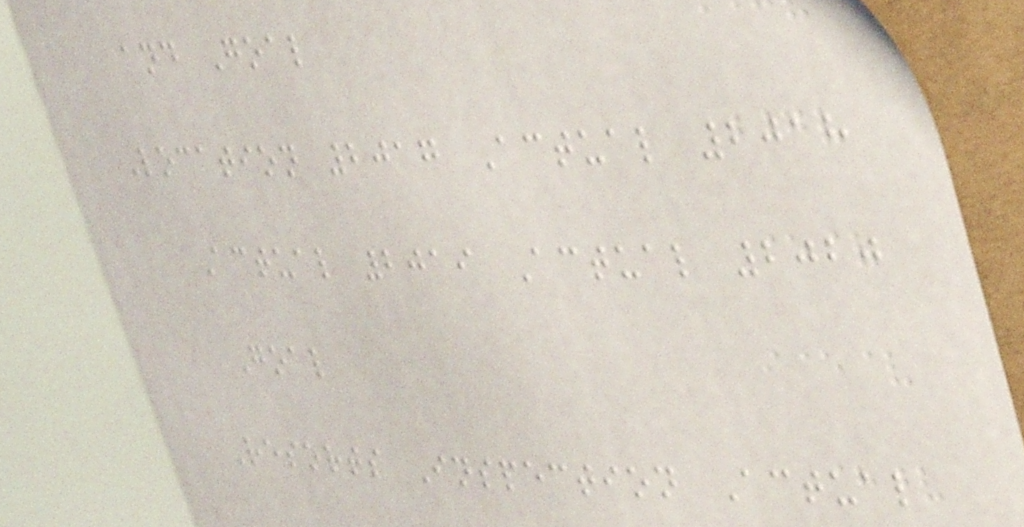and Goal
Location 2017 Actual 2018
Actual 2019 Actual 2020
Goal
Resorts Inspection Actual
